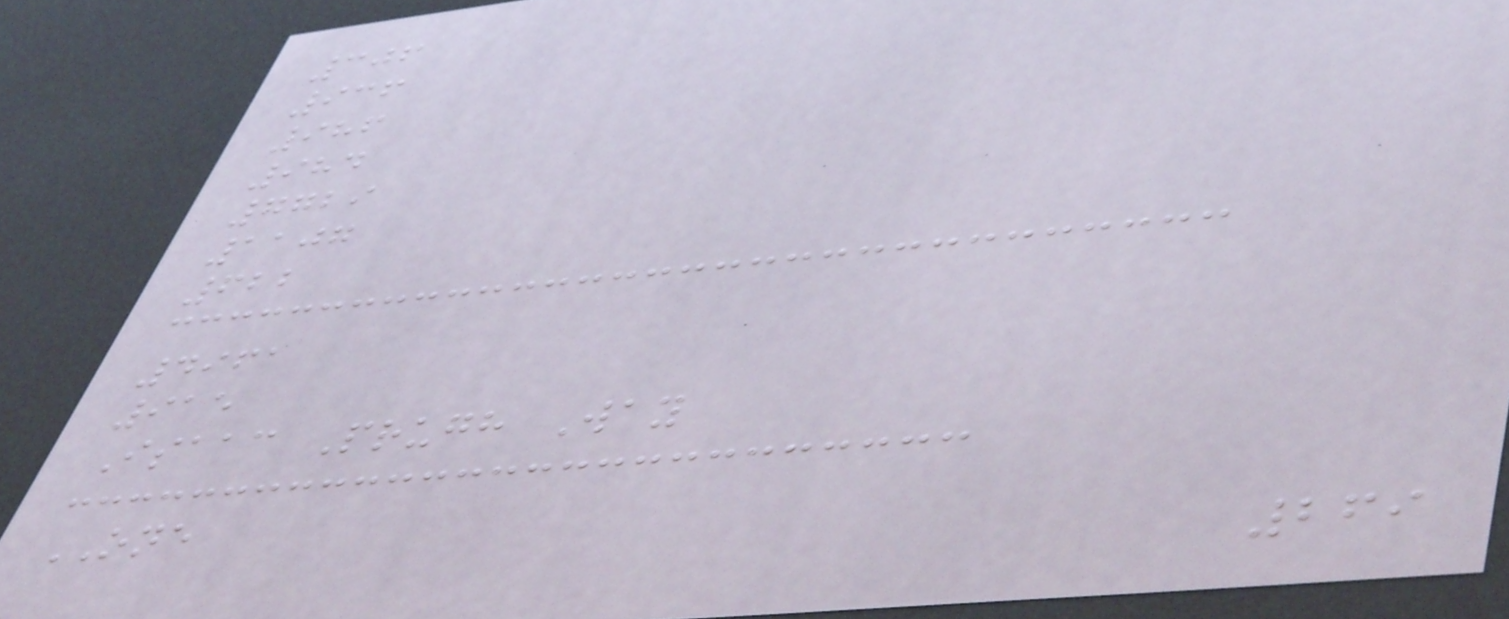306
936
986
984
7729
1107
622
4961
915
Isaac Prugh Way
ONE
269
